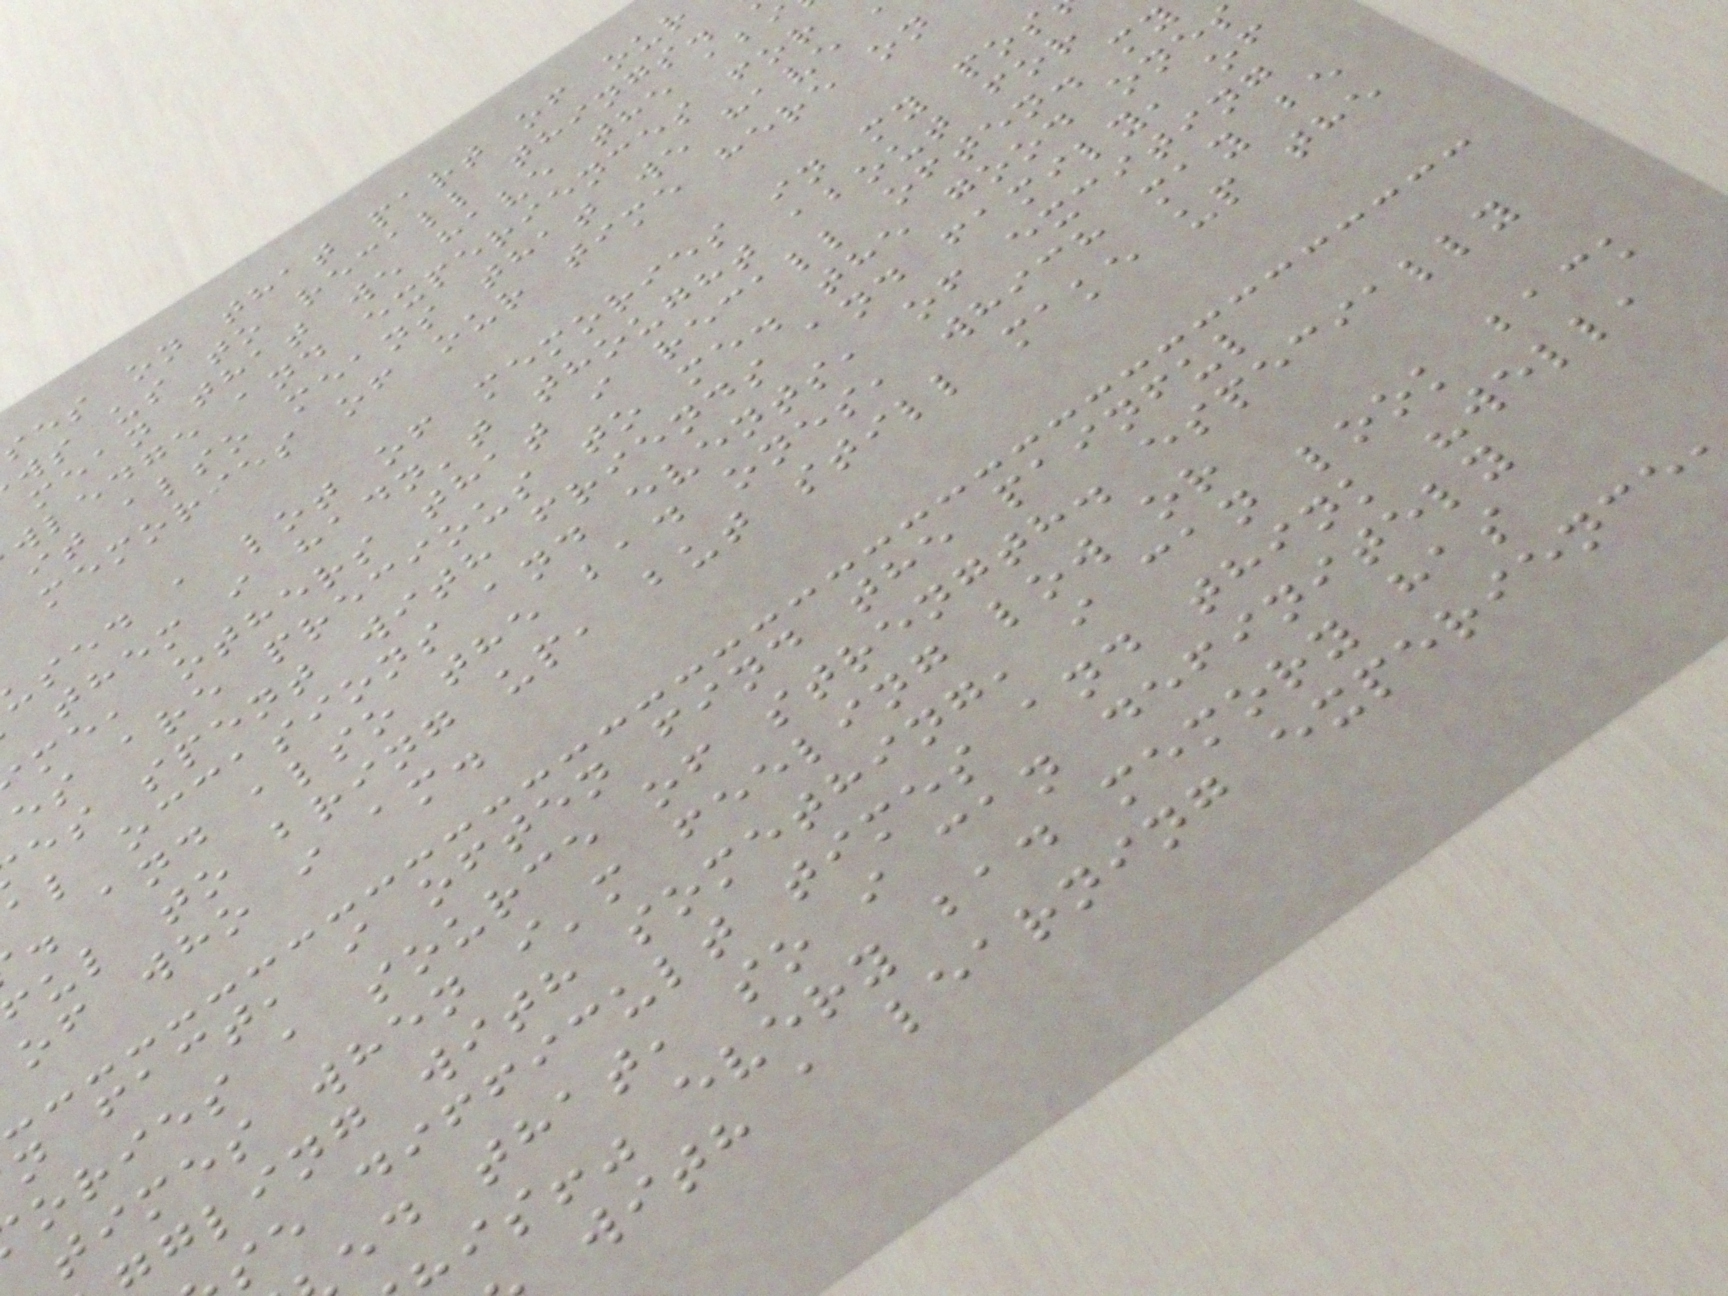ses on that part of our
ws us to recall things.
mean that we have the abi
wledge and experiences for
it also means that we have
memories of our time here on
sed a lot of memories in my pos
them i hadn't thought about for
me, others that i recall often. my
es are precious to me. the good ones
es spent with friends and family, of
al occasions and events, of exciting
. and also the bad ones, which may be
ul to bring up, but still make up the
of who i am.
n fact, i often find the painful
ories a source of strength. especially
times when i'm feeling low or
gling with something, i can look back
se difficult times and think "well,
ed that, so i can definitely
is!" every bad memory has
with a learning experience
